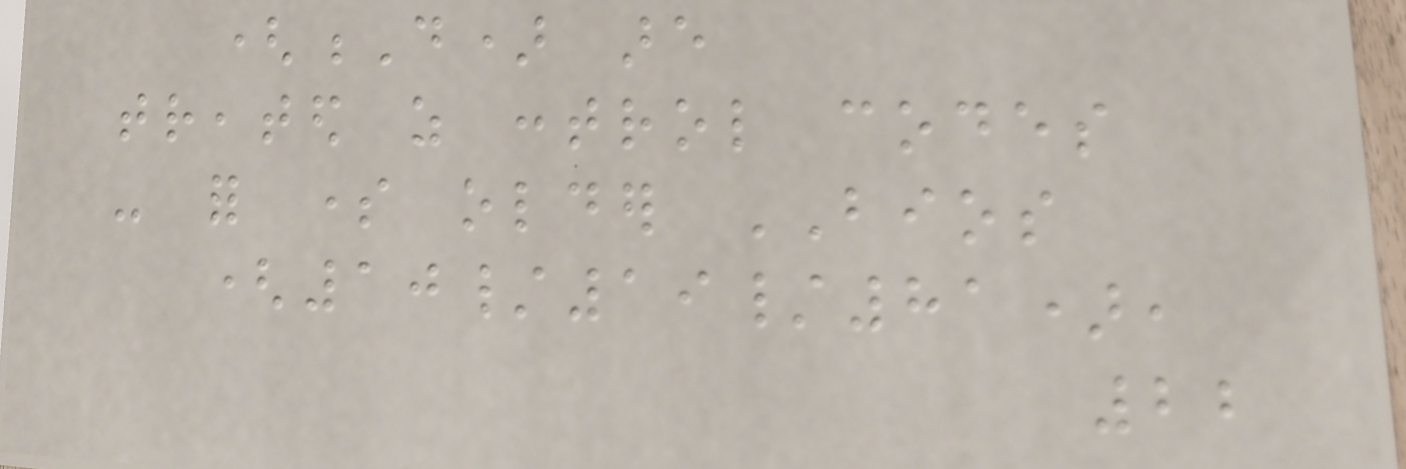(D) are
treated as control codes
- for some older BIOS
(10/19/81),
22
